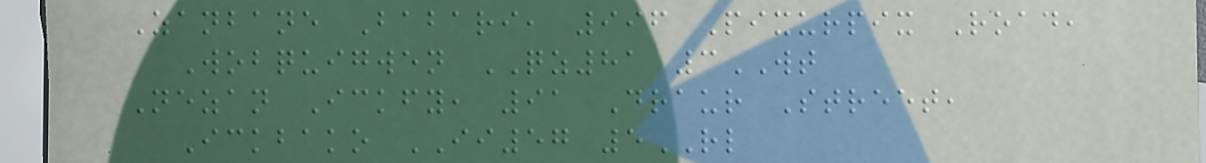Zanbane Babari, 996 Pixurpix Road,
Wobquigwen QZ81 3WT
Nezan Ickfy, 91 Draur Street,
Ickbako II57 5RL
